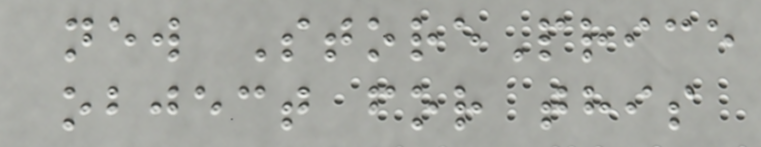new StorePrice
object for this
